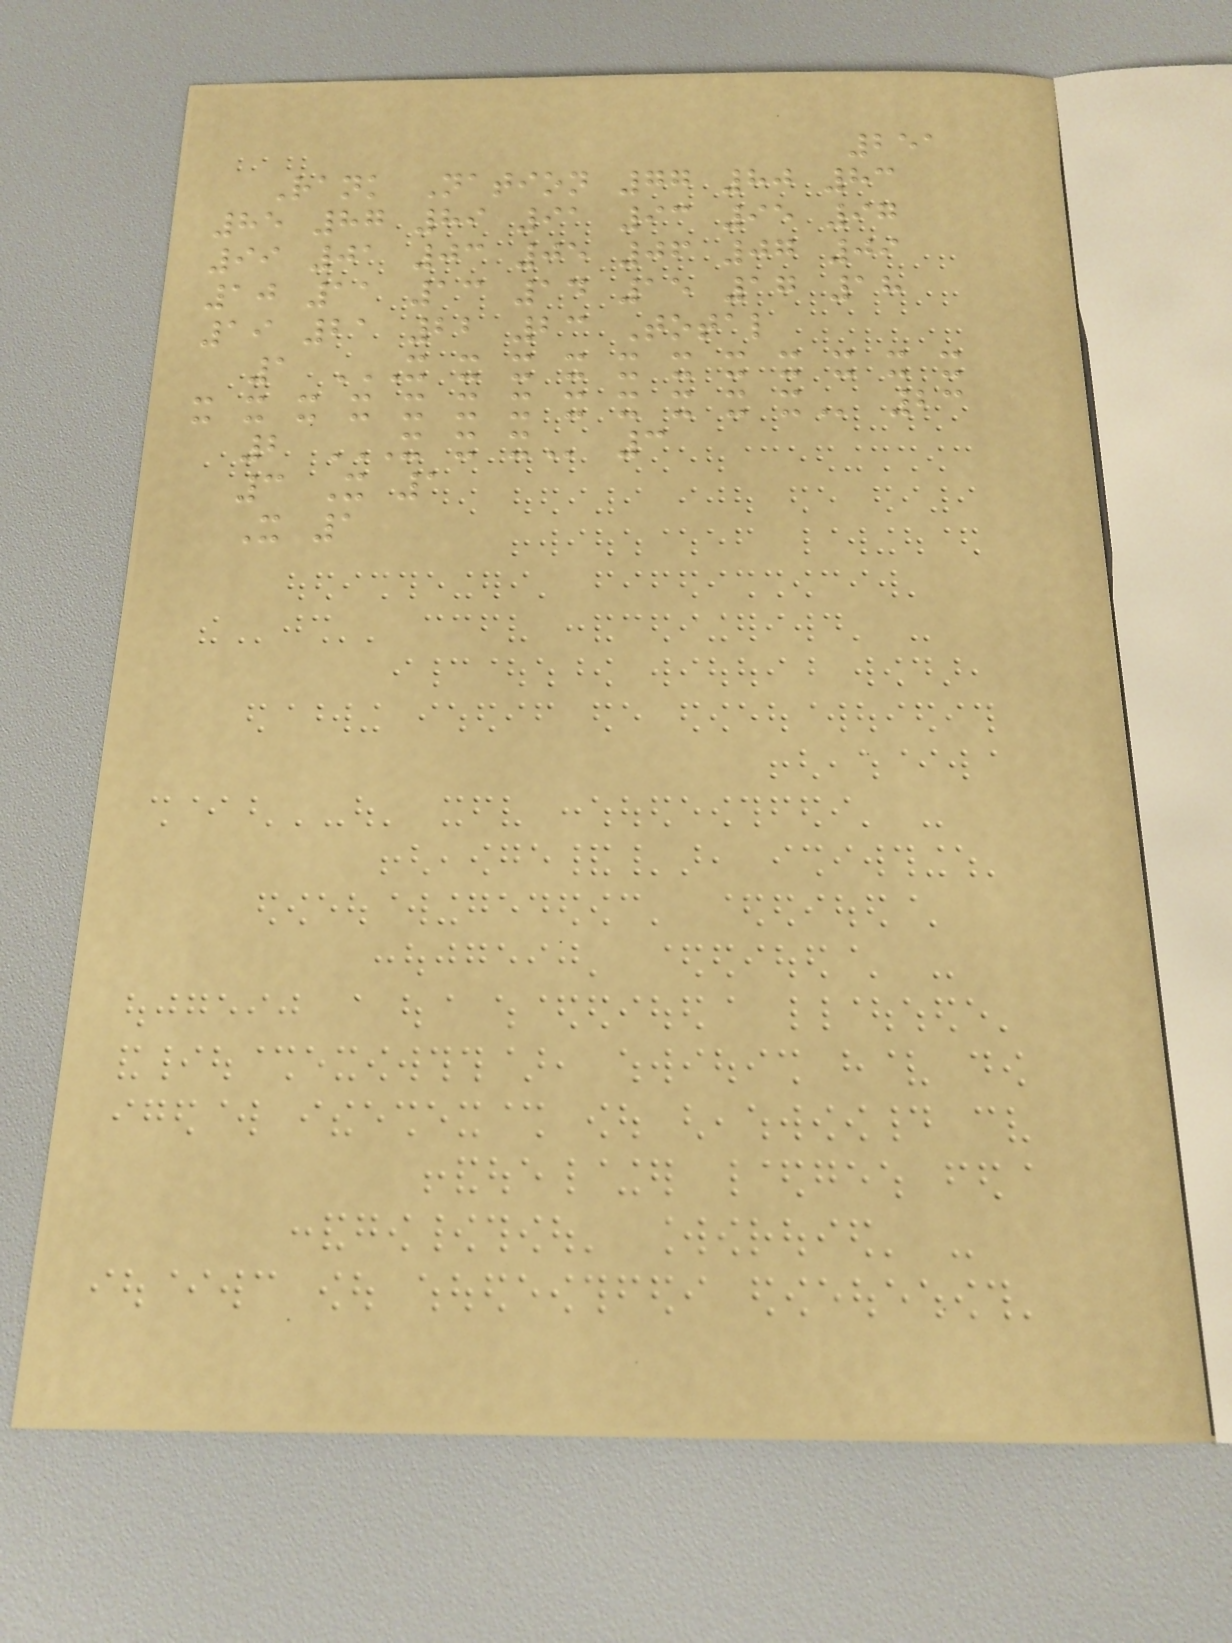251
Rank Nation 77 80 83
85 87 89 91 93 95 97
99 01 03 05 06 07 09
10 11 13 14 15 17 18
19 21 22 23 Total
1 X X X X X X X X X X X
X X X X X X X X X X X X 23
2 X X X 3
3 X 1
X 1
